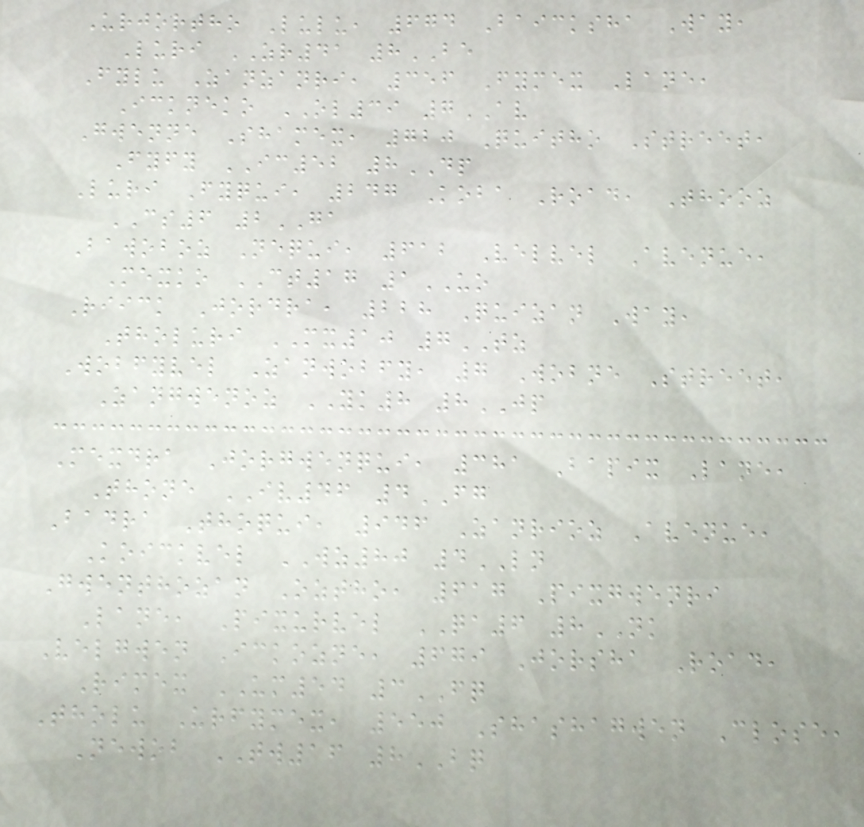Urjortho Lulu, 674 Baicksha Way,
Luri ZR41 8BE
Fylu Zanzanri, 356 Fymex Lane,
Ickneko OL39 7AV
Gwenne Shamex, 720 Quitho Street,
Fyfy IC52 8DP
Luri Fyqui, 247 Koba Road, Thooz
CS6 2GA
Bawoboz Nequi, 612 Velvel Avenue,
Mexko CT17 1UO
Riick Jordra, 228 Quizan Way,
Tholuri MX10 7TZ
Wobfyvel Zanwobfy, 7 Wobne Street,
Zangwenoz YK8 8JP
Mexdra Jorgwenqui, 381 Bapix Lane,
Thone IV46 4FG
Badra Thoqui, 946 Zanrioz Avenue,
Koickvel WZ80 4LN
Gwenthozan Oztho, 617 Pixgwenri
Lane, Pixurvel QA6 8NK
Velgwen Ickozne, 679 Jorsha Road,
Rimex UM54 3FQ
Tholu Urfymex, 550 Shashagwen Close,
Newob TW16 8BQ
